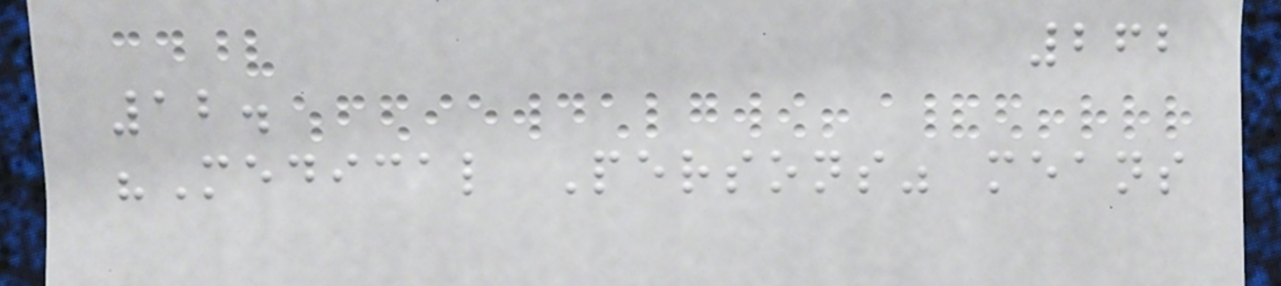262
12.
"Medical Persons" means
